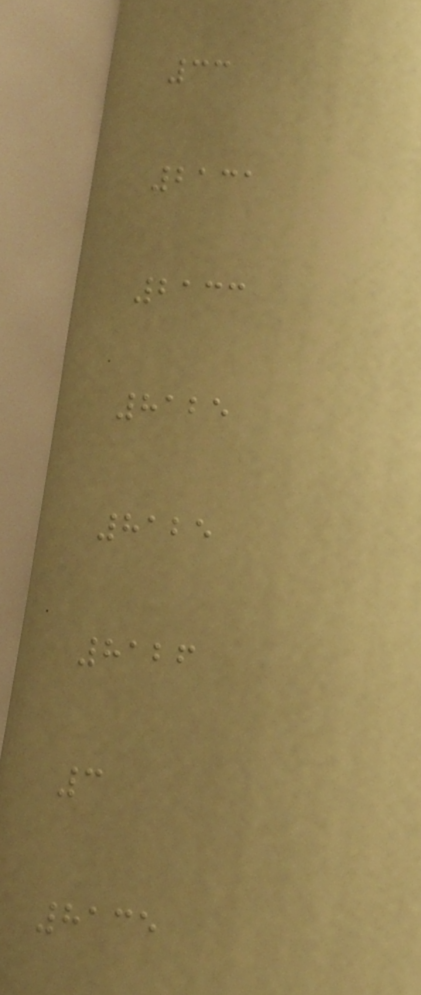33
2131
2133
8125
8125
8126
3
8135
